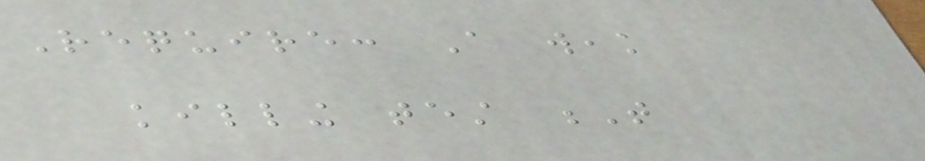Require: A weak
killing test T
